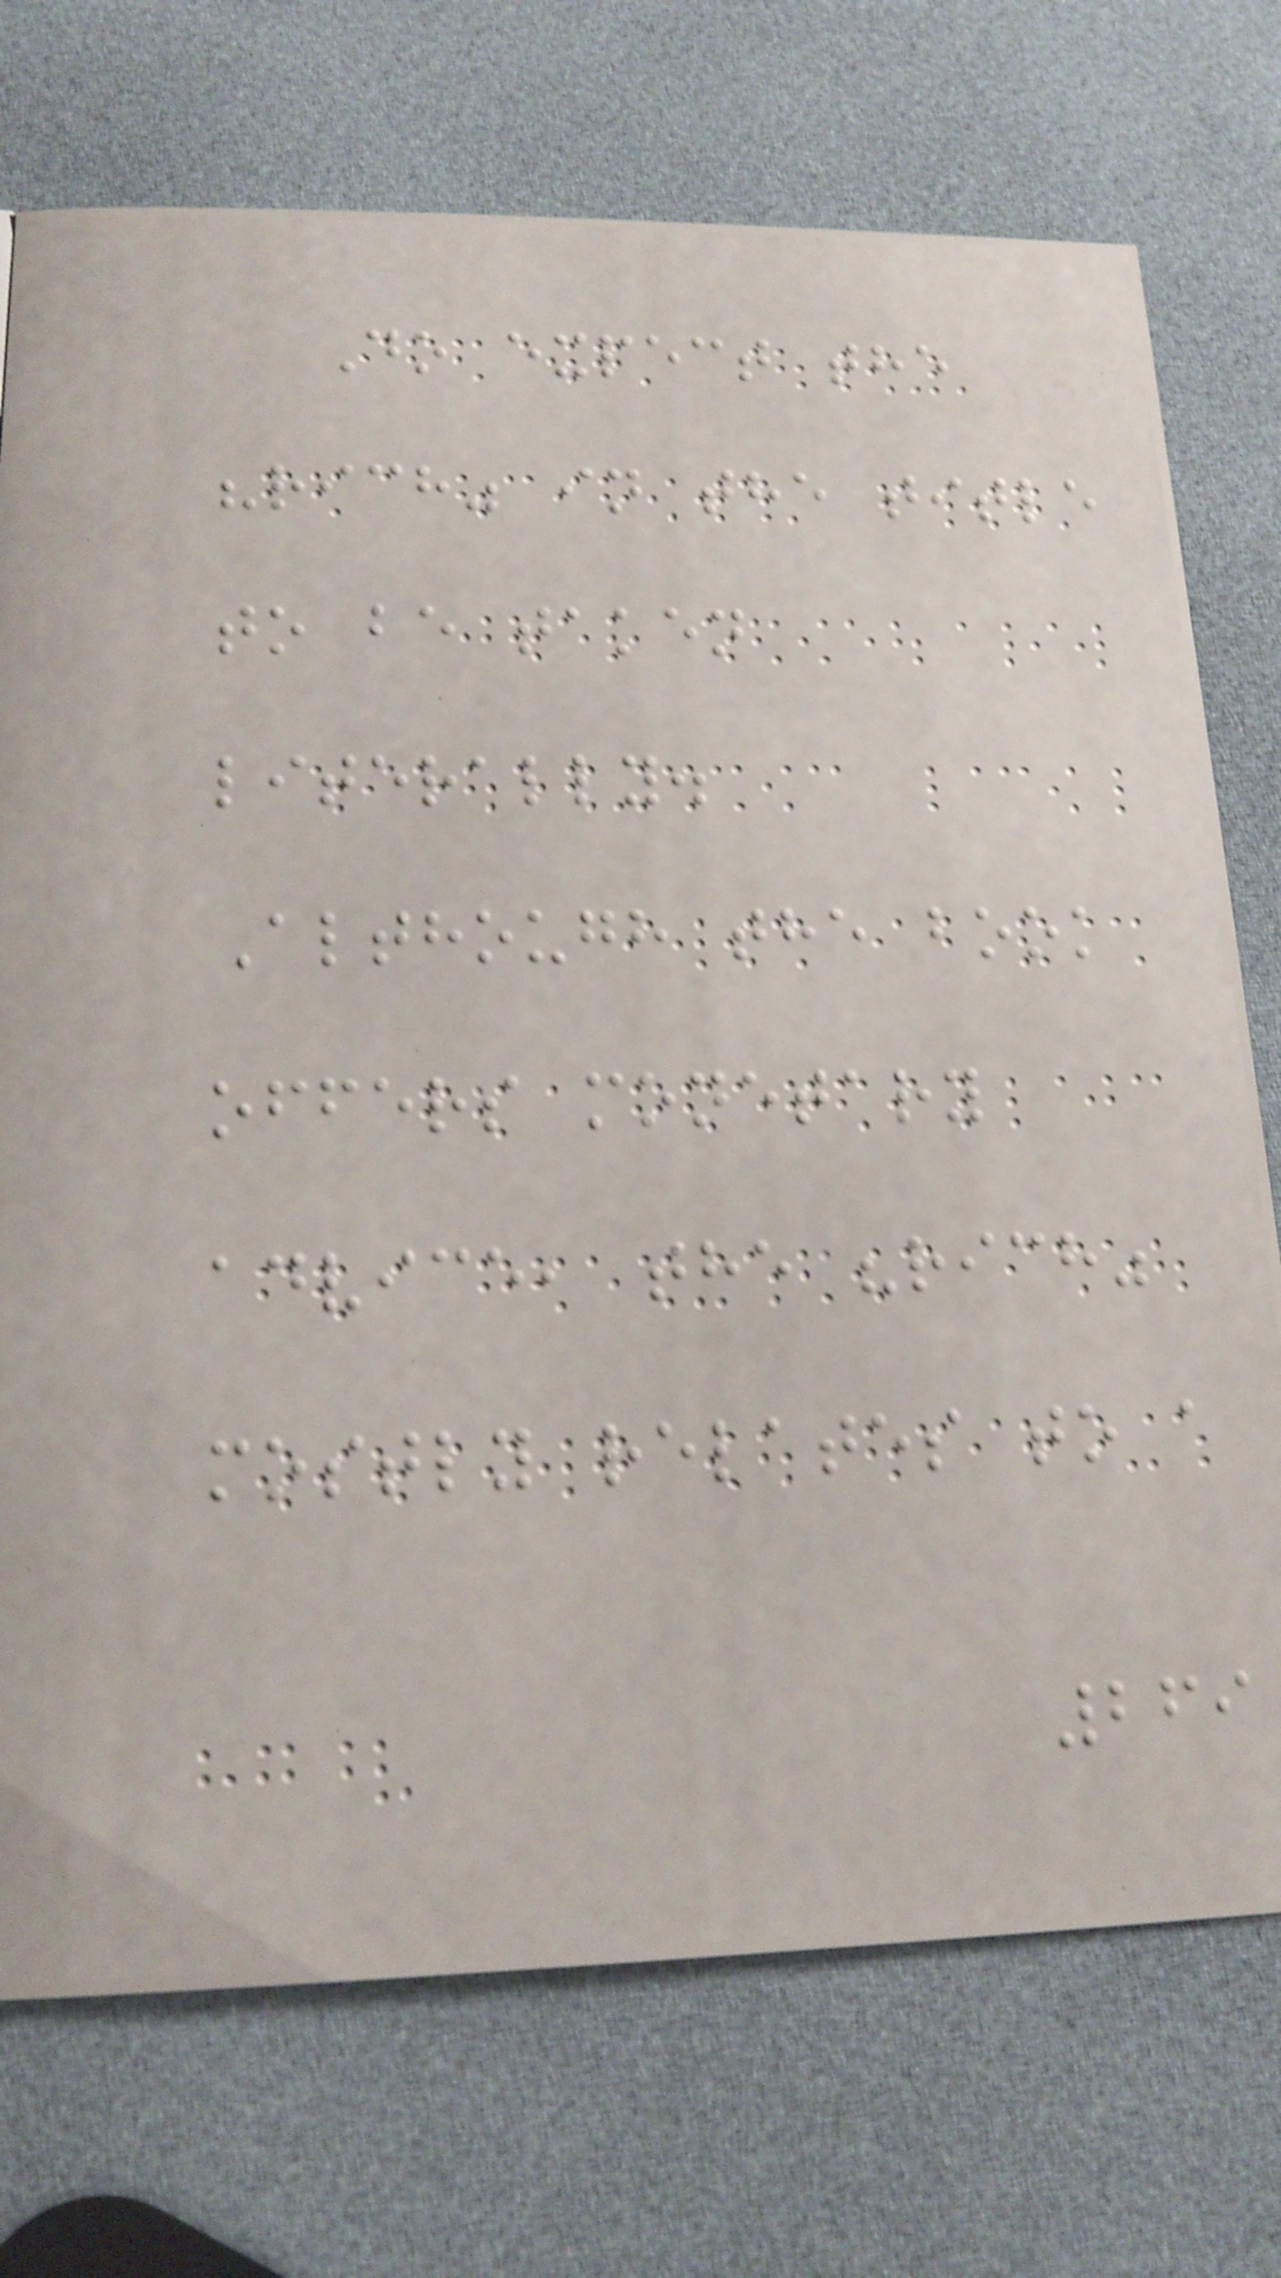Do expect the
"rich" in the title
to be taken
literally.
Although the book
offers monetary
advice, the "rich"
mostly relates to a
269
